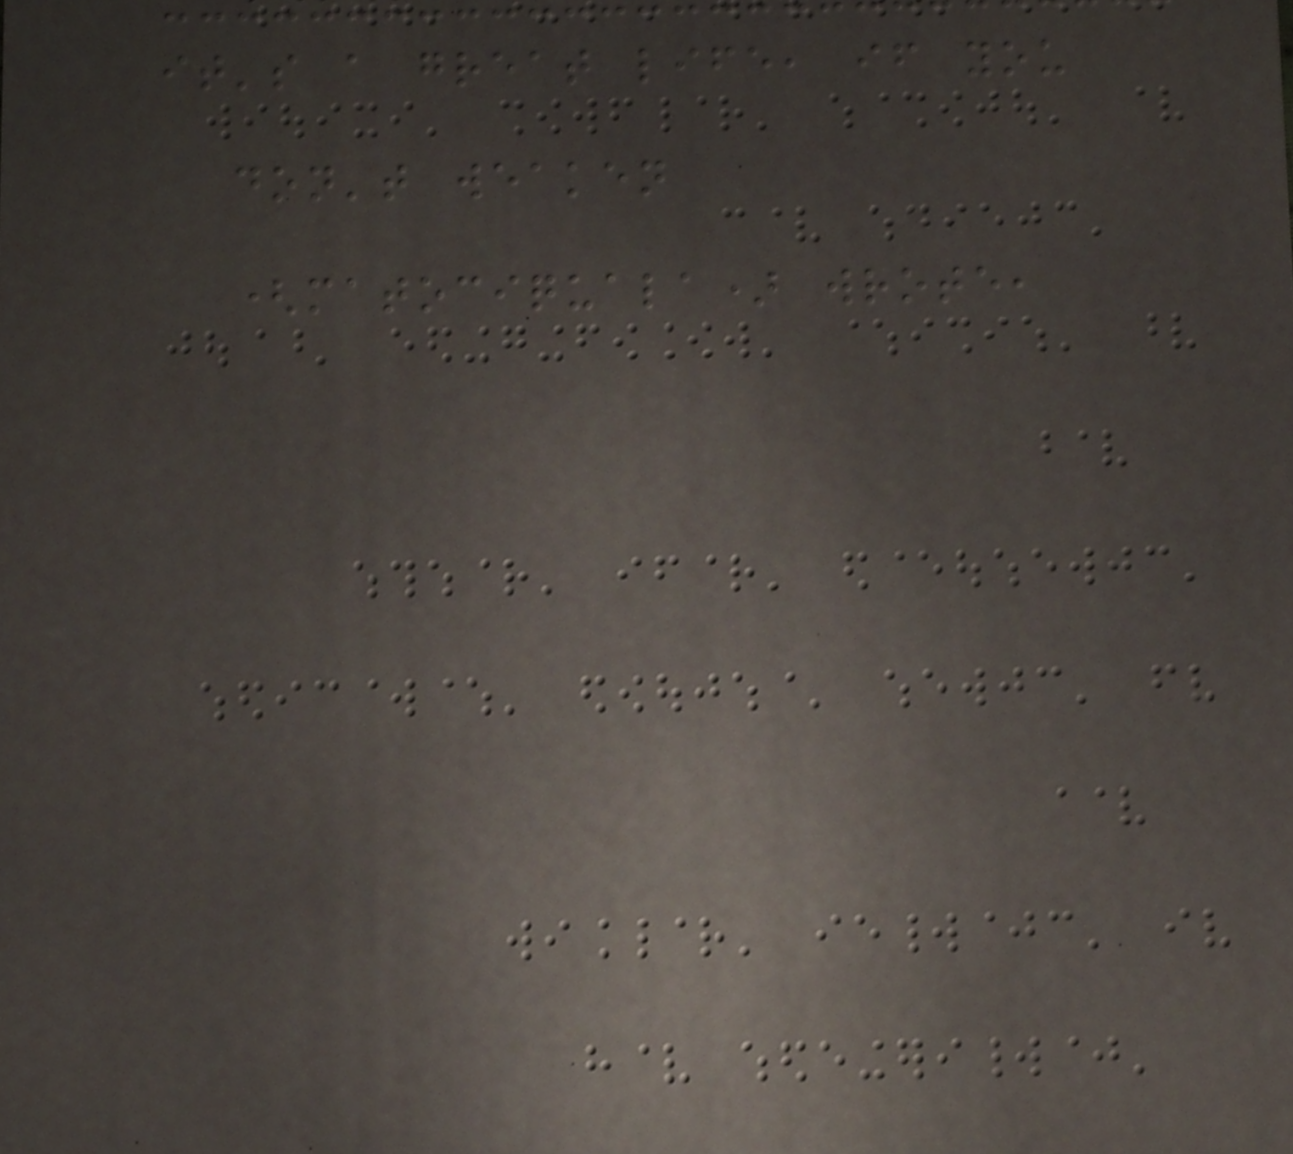it's a great life, if you
don't weaken
(matociquala) wrote,
